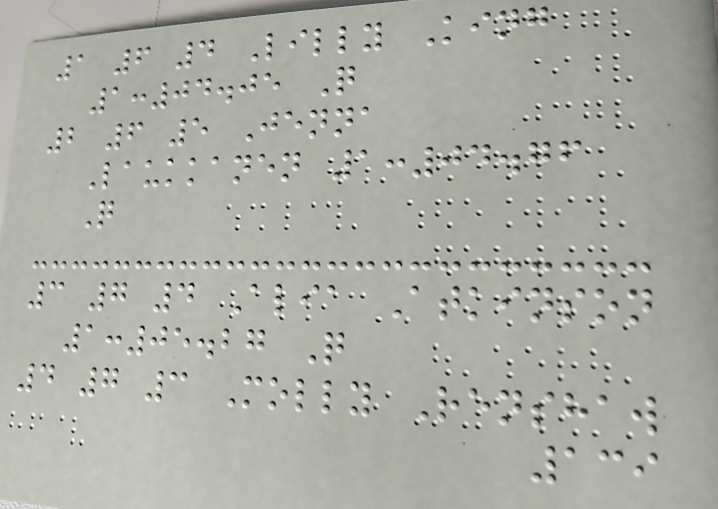1 6 4 Lilly King
1:04.05 Q
2 6 5 Jenna
Laukkanen 1:04.76
Q
3 7 4 Alia Atkinson
1:05.27 Q
4 7 3 Molly Renshaw
139
